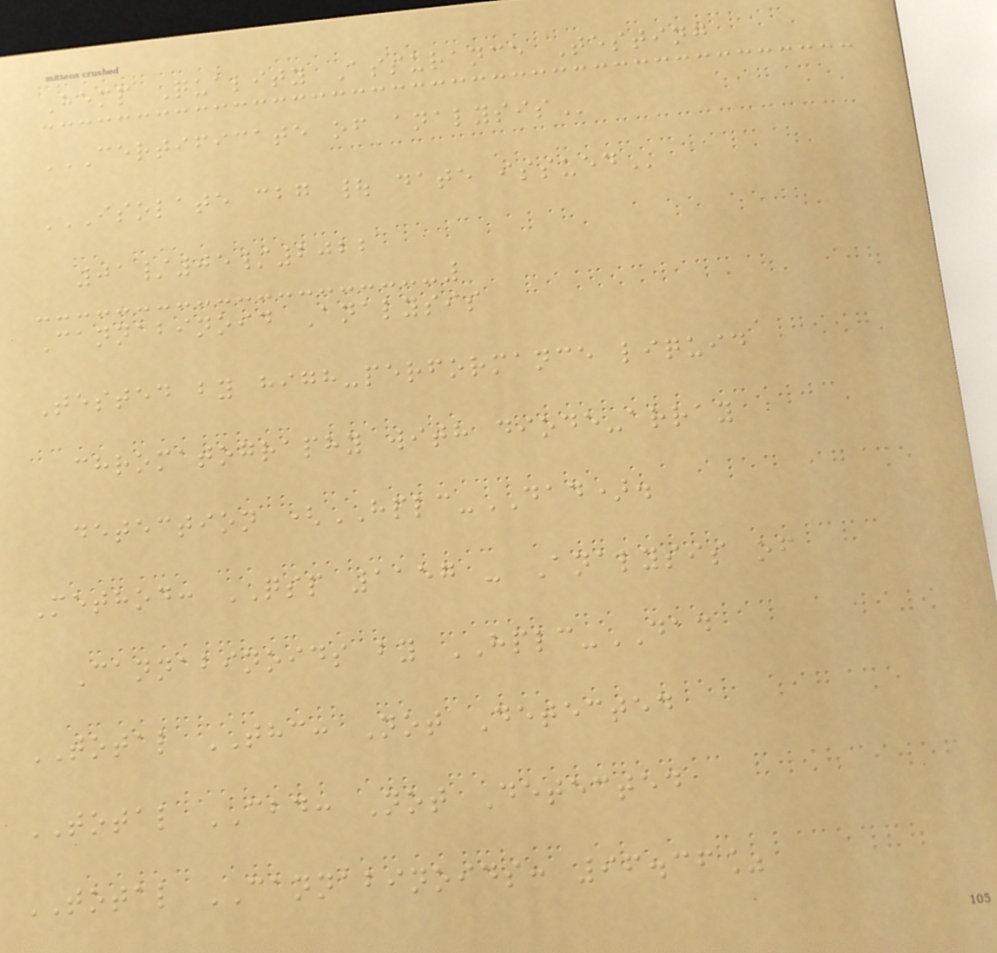Hemp Quality Assurance Testing
CERTIFICATE OF ANALYSIS
ISOLATE CBG | DATE ISSUED
01/05/2022
Cannabinoid Analysis
Tested by high-performance liquid
chromatography with diode-array
detection (HPLC-DAD).
Method: QSP 1157 - Analysis of
Cannabinoids by HPLC-DAD
TOTAL THC: Not Detected
TOTAL CBD: Not Detected
TOTAL CANNABINOIDS: 96.36%
